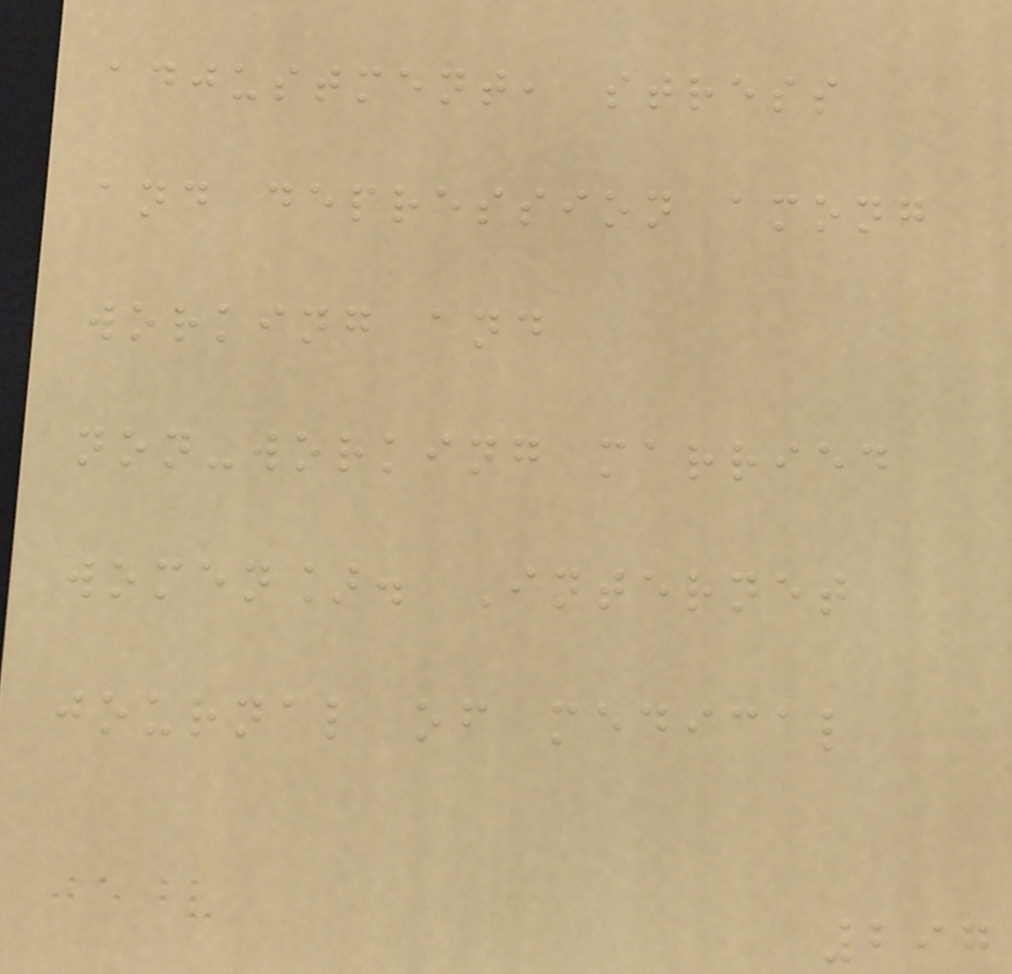adjustment, stress
and depression among
working and
non-working married
women]. Internet
journal of medical
297
